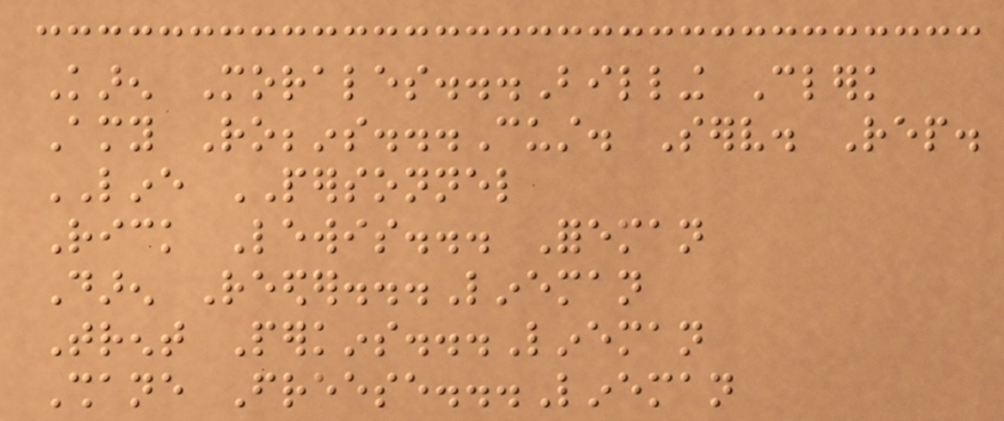Karen Morales...Billing Clerk
Amy Robbins...Cust. Serv. Rep.
LINE PERSONNEL
Rick Lewis... Foreman
Daren Reeder...Lineman
Trent Perkins...Lineman
Shane Freese...Lineman
